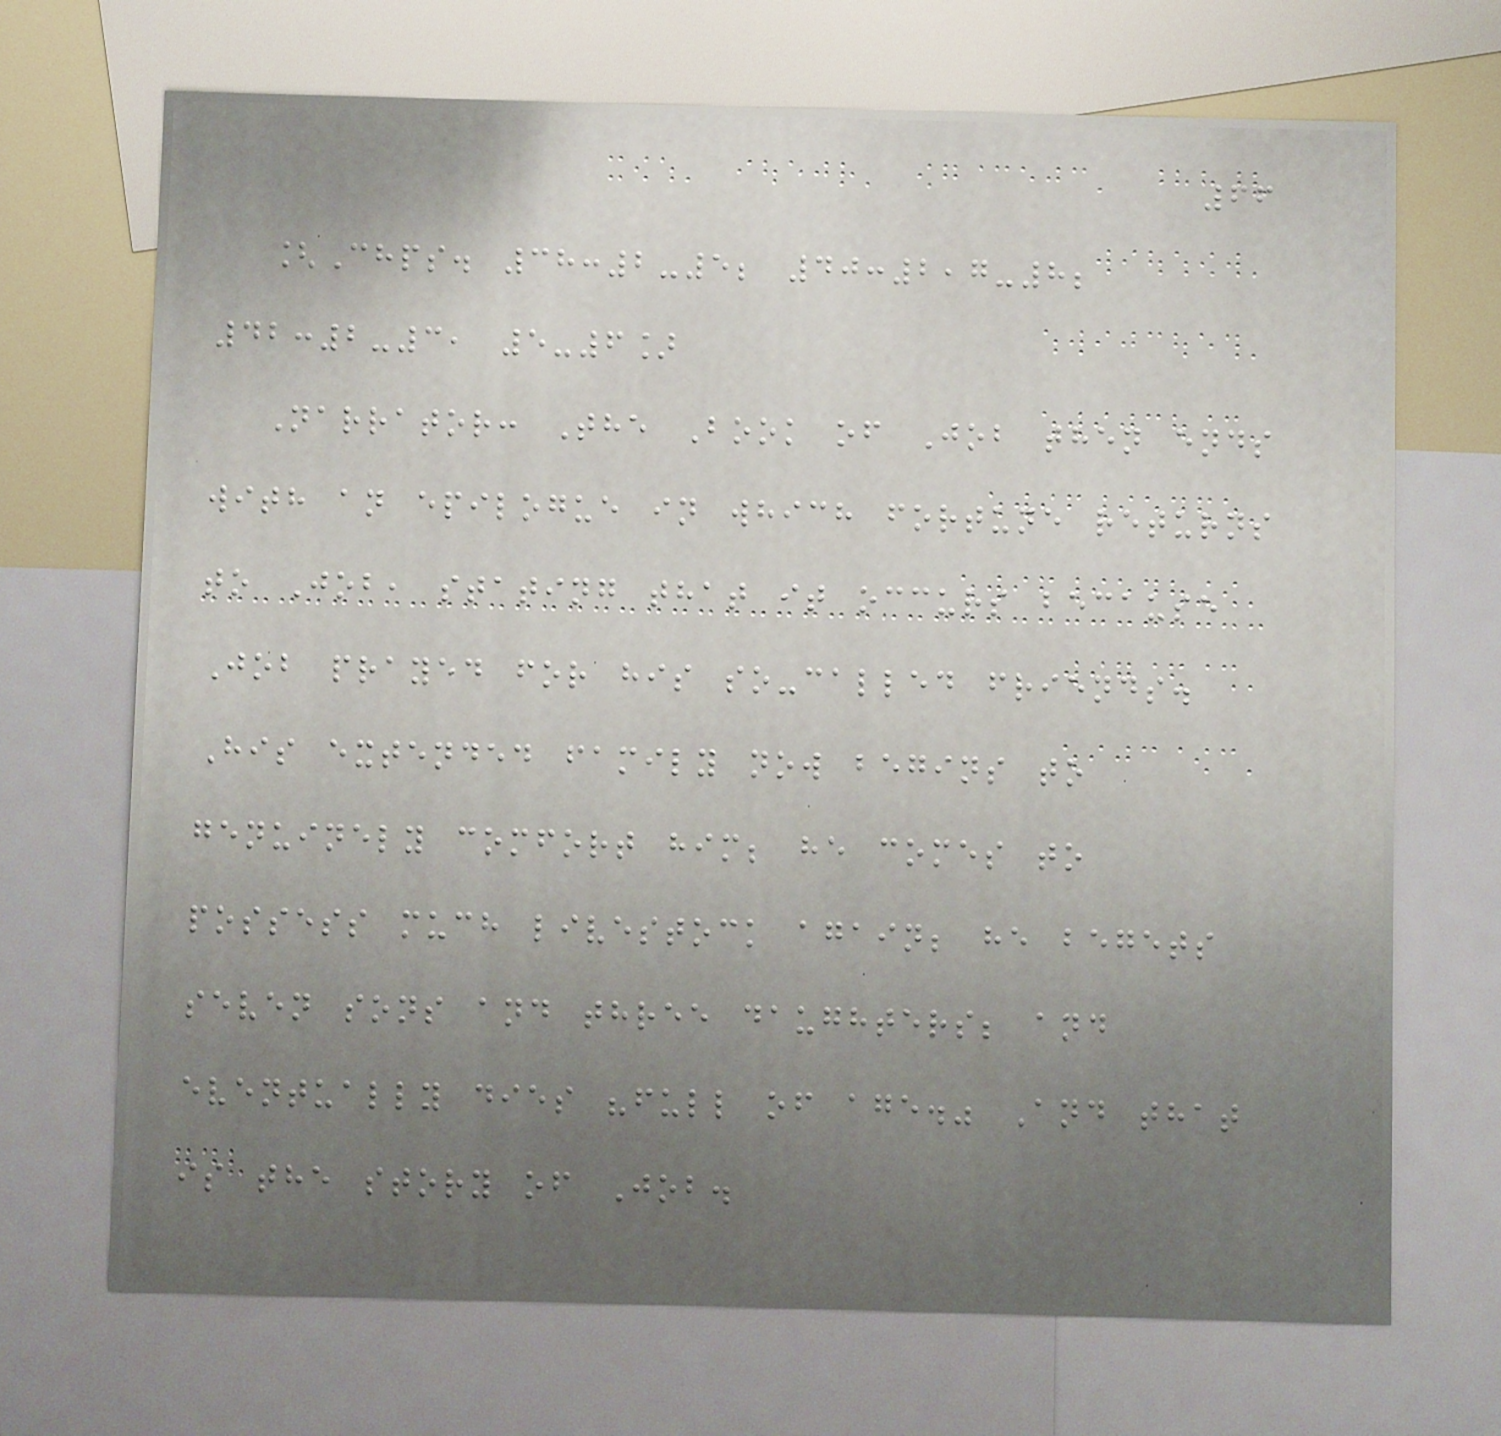66
[Chps. 38:2-5; 40:2,7-8;
42:2-3, 5-6]
Narrator: The Book of Job then ends
with an epilogue in which fortune returns
to Job, stating that it occurs because
Job prayed for his so-called friends.
His extended family now begins to
genuinely comfort him; he comes to
possess much livestock again; he begets
seven sons and three daughters; and
eventually dies "full of age." And that
is the story of Job.
